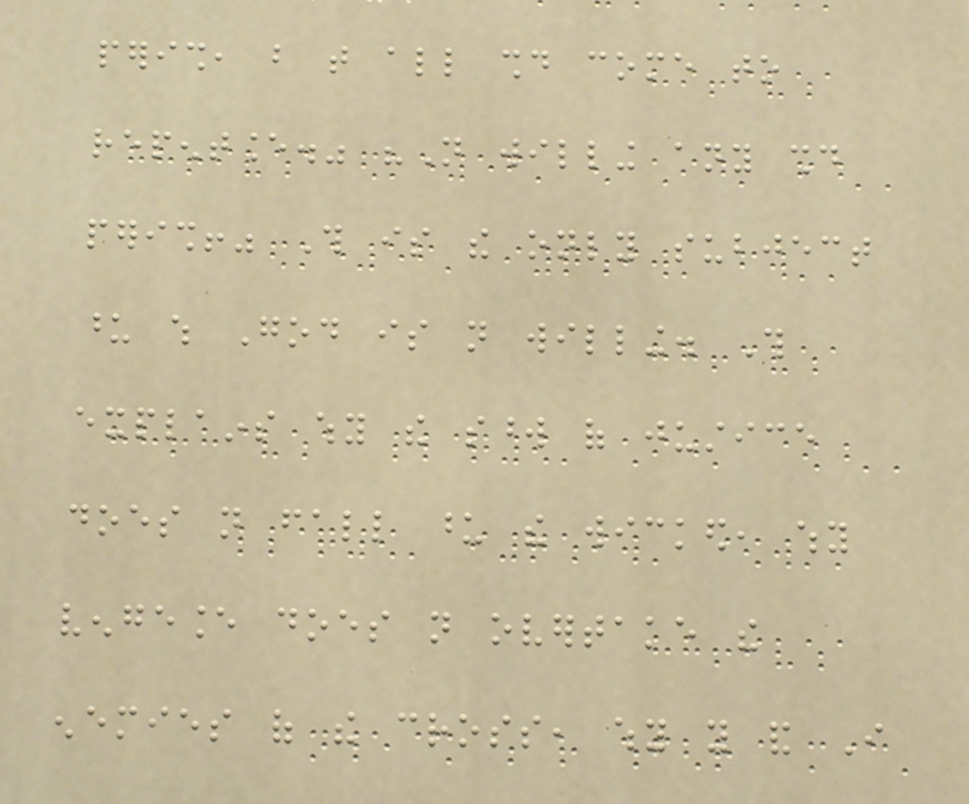perish, but that all should come to
repentance." "Not willing any should
perish!" This is the only subject
upon which God is not willing. This
explains why the sword of justice
does not fall upon the wicked, why
vengeance does not overtake the
enemies of the cross, why you and I
